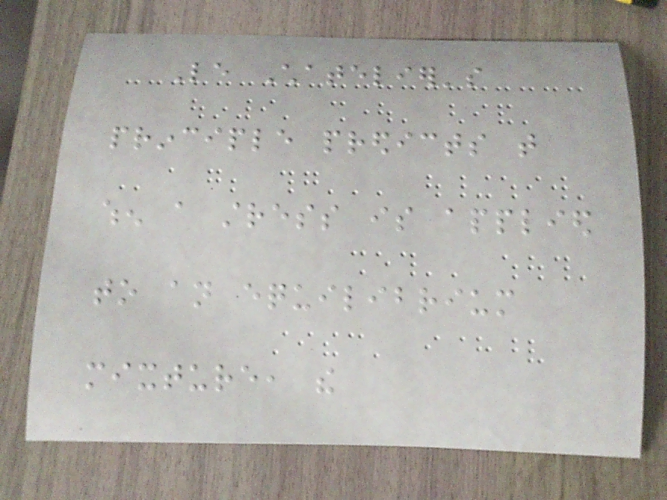Le Chatelier's
principle predicts that
when a stress is applied
to an equilibrium
mixture, the
